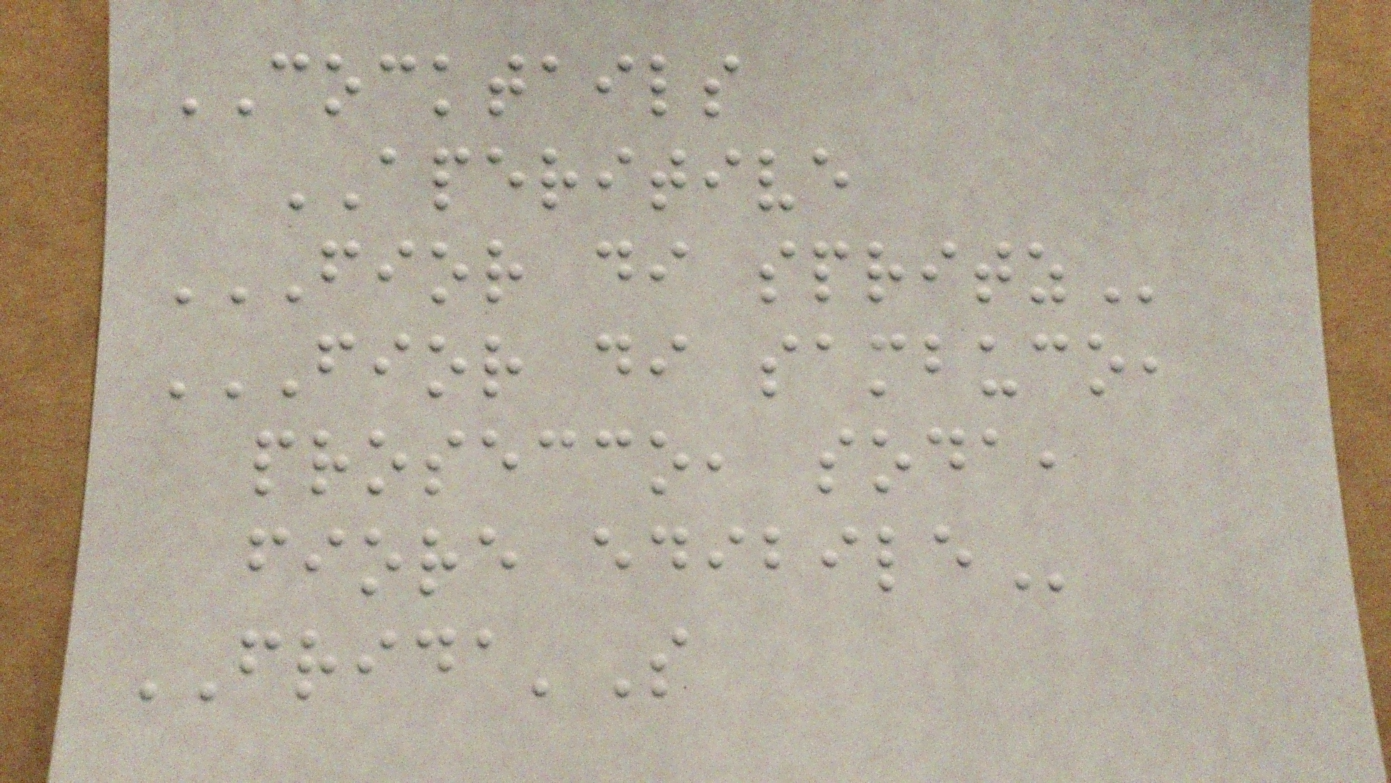COCKTAILS
APERITIVE
FIOR DI SPRITZ
FIOR DI SAMBUCO,
PROSECCO, SODA,
FIORE EDIBILE
FRIDA'S
